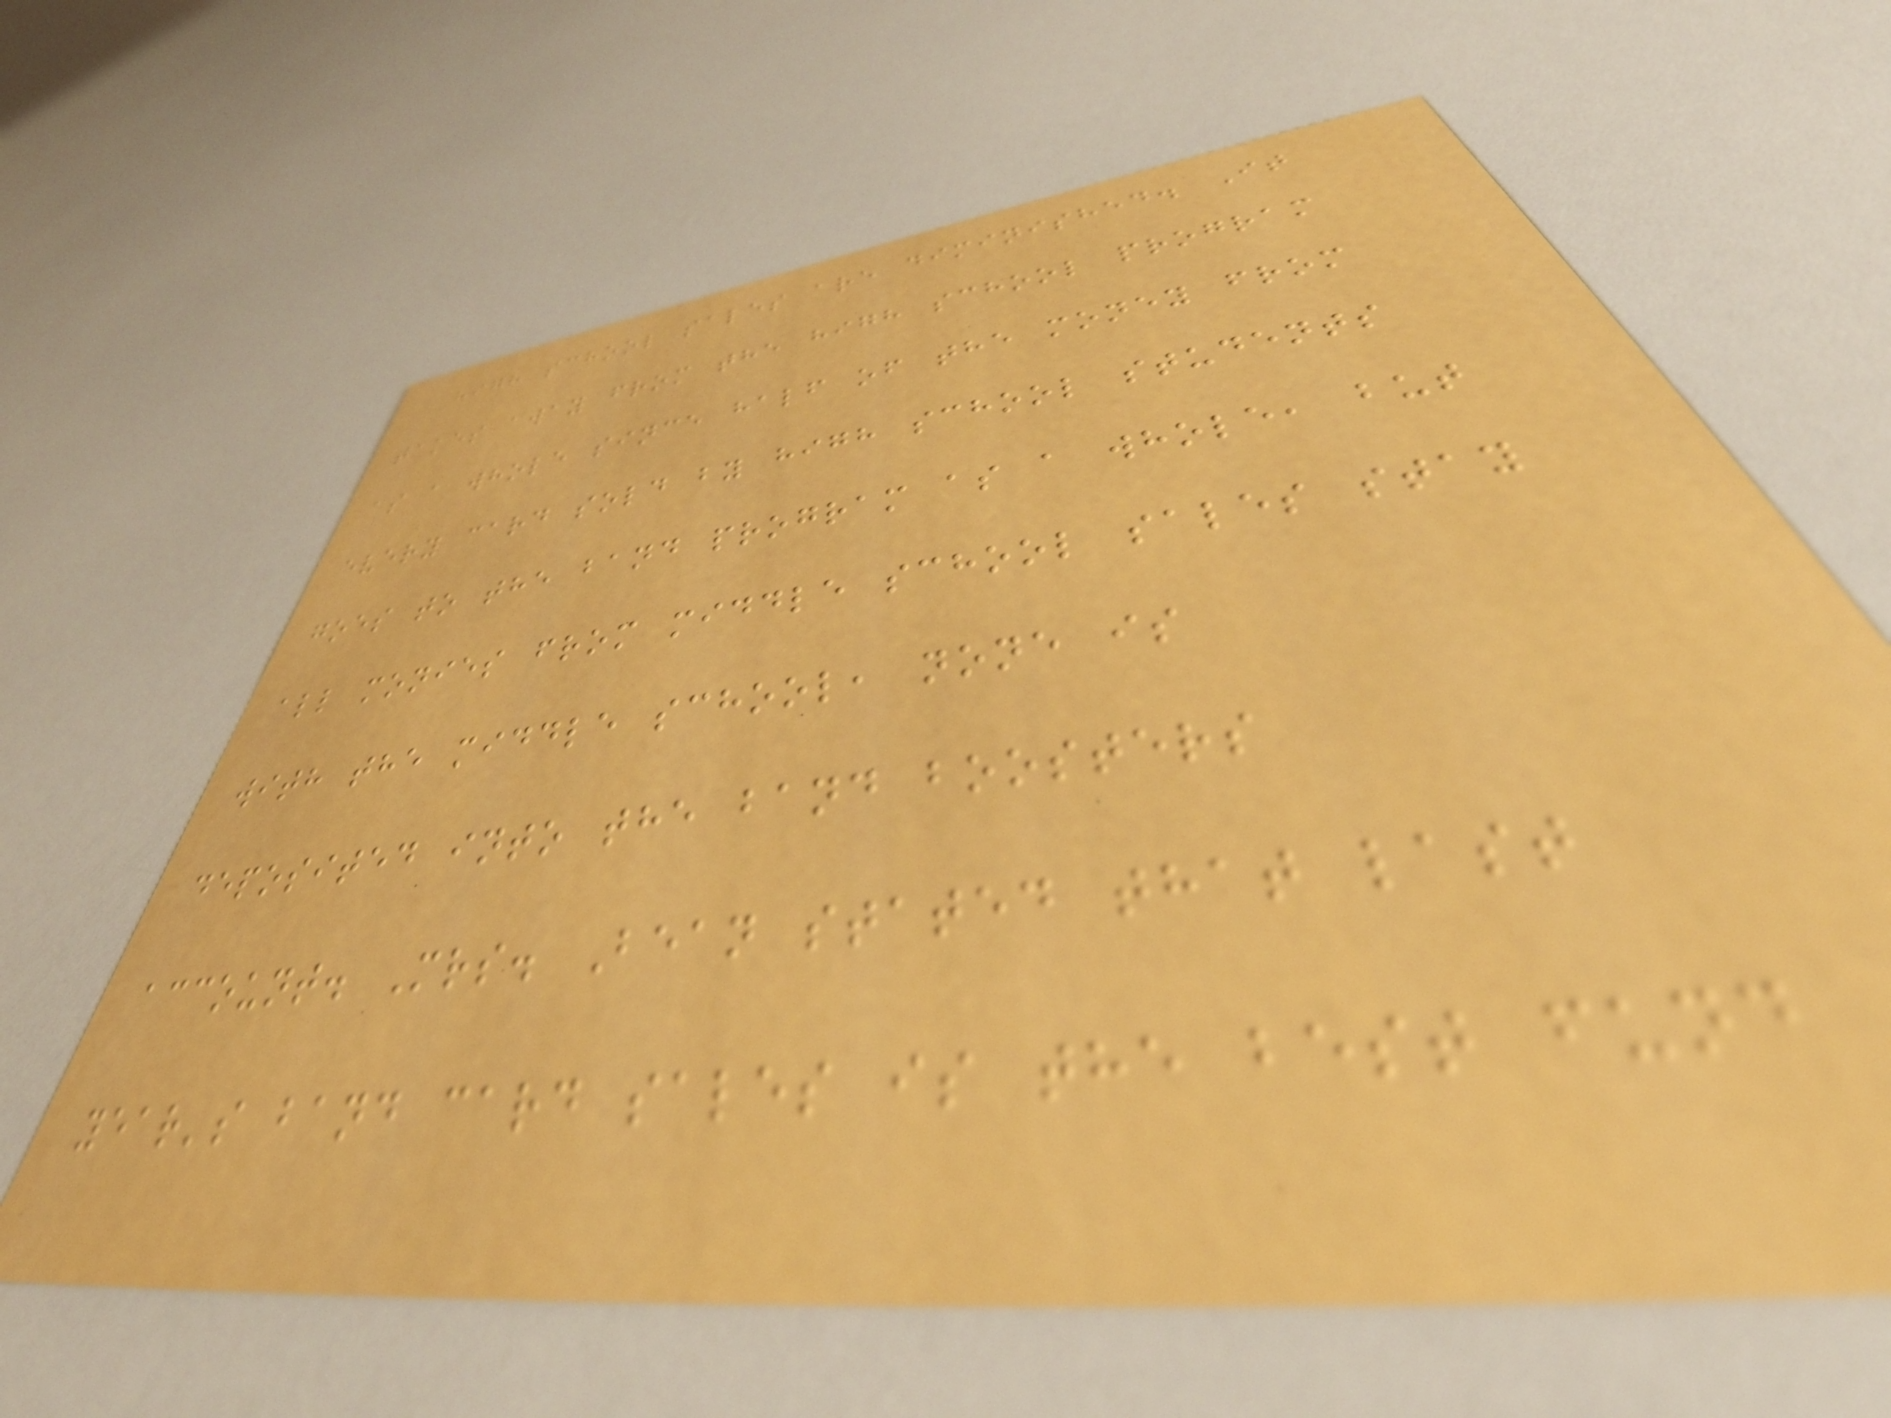high school sales are diminished. It
takes away from the high school program
as a whole since half of the money from
every card sold by high school students
goes to the band program as a whole, but
all monies from middle school sales stay
with the middle school, none is
deposited into the band boosters
account. Mrs. Bean stated that last
year's band card sales is the best fund
